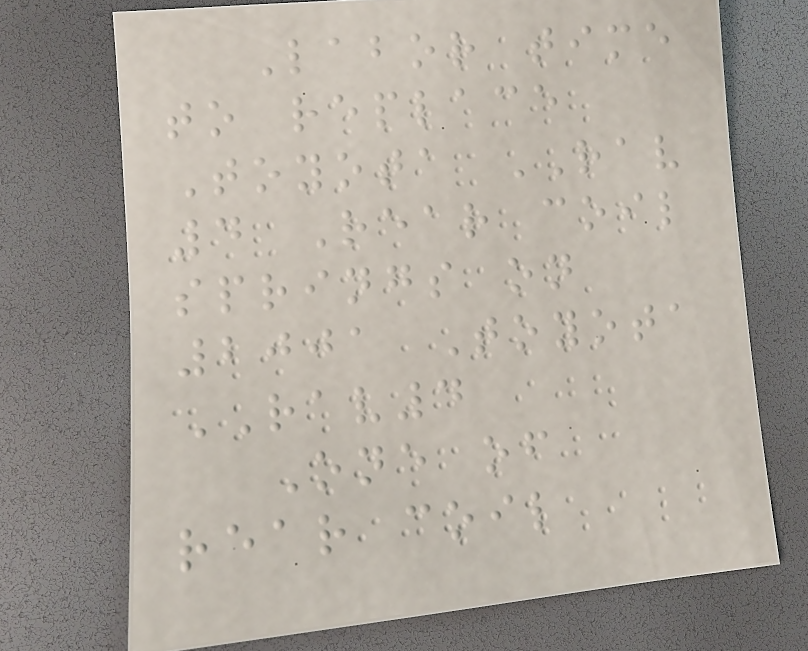Labor time
to replace
Toyota RAV
4 Rear coil
springs on
2001 Toyota
RAV4
One of
rear coil
